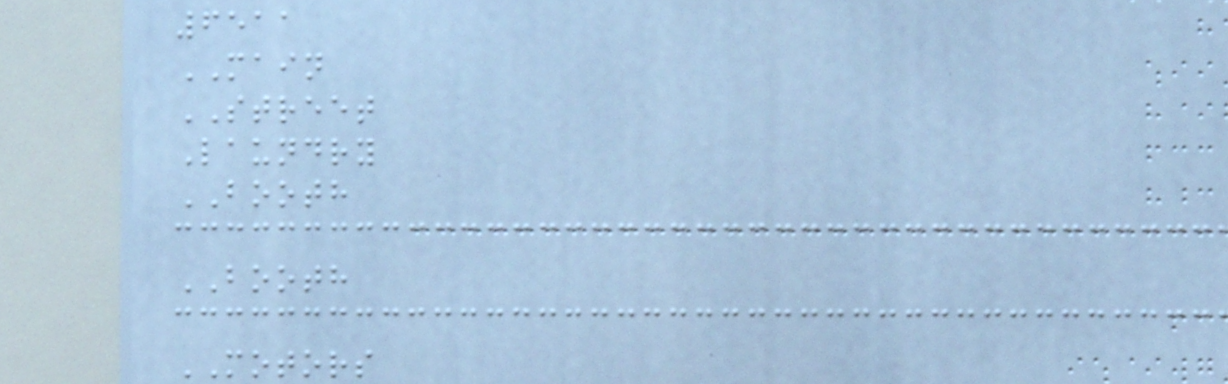6511
MAIN
STREET
Laundry
BOOTH
BOOTH
MOTORS
